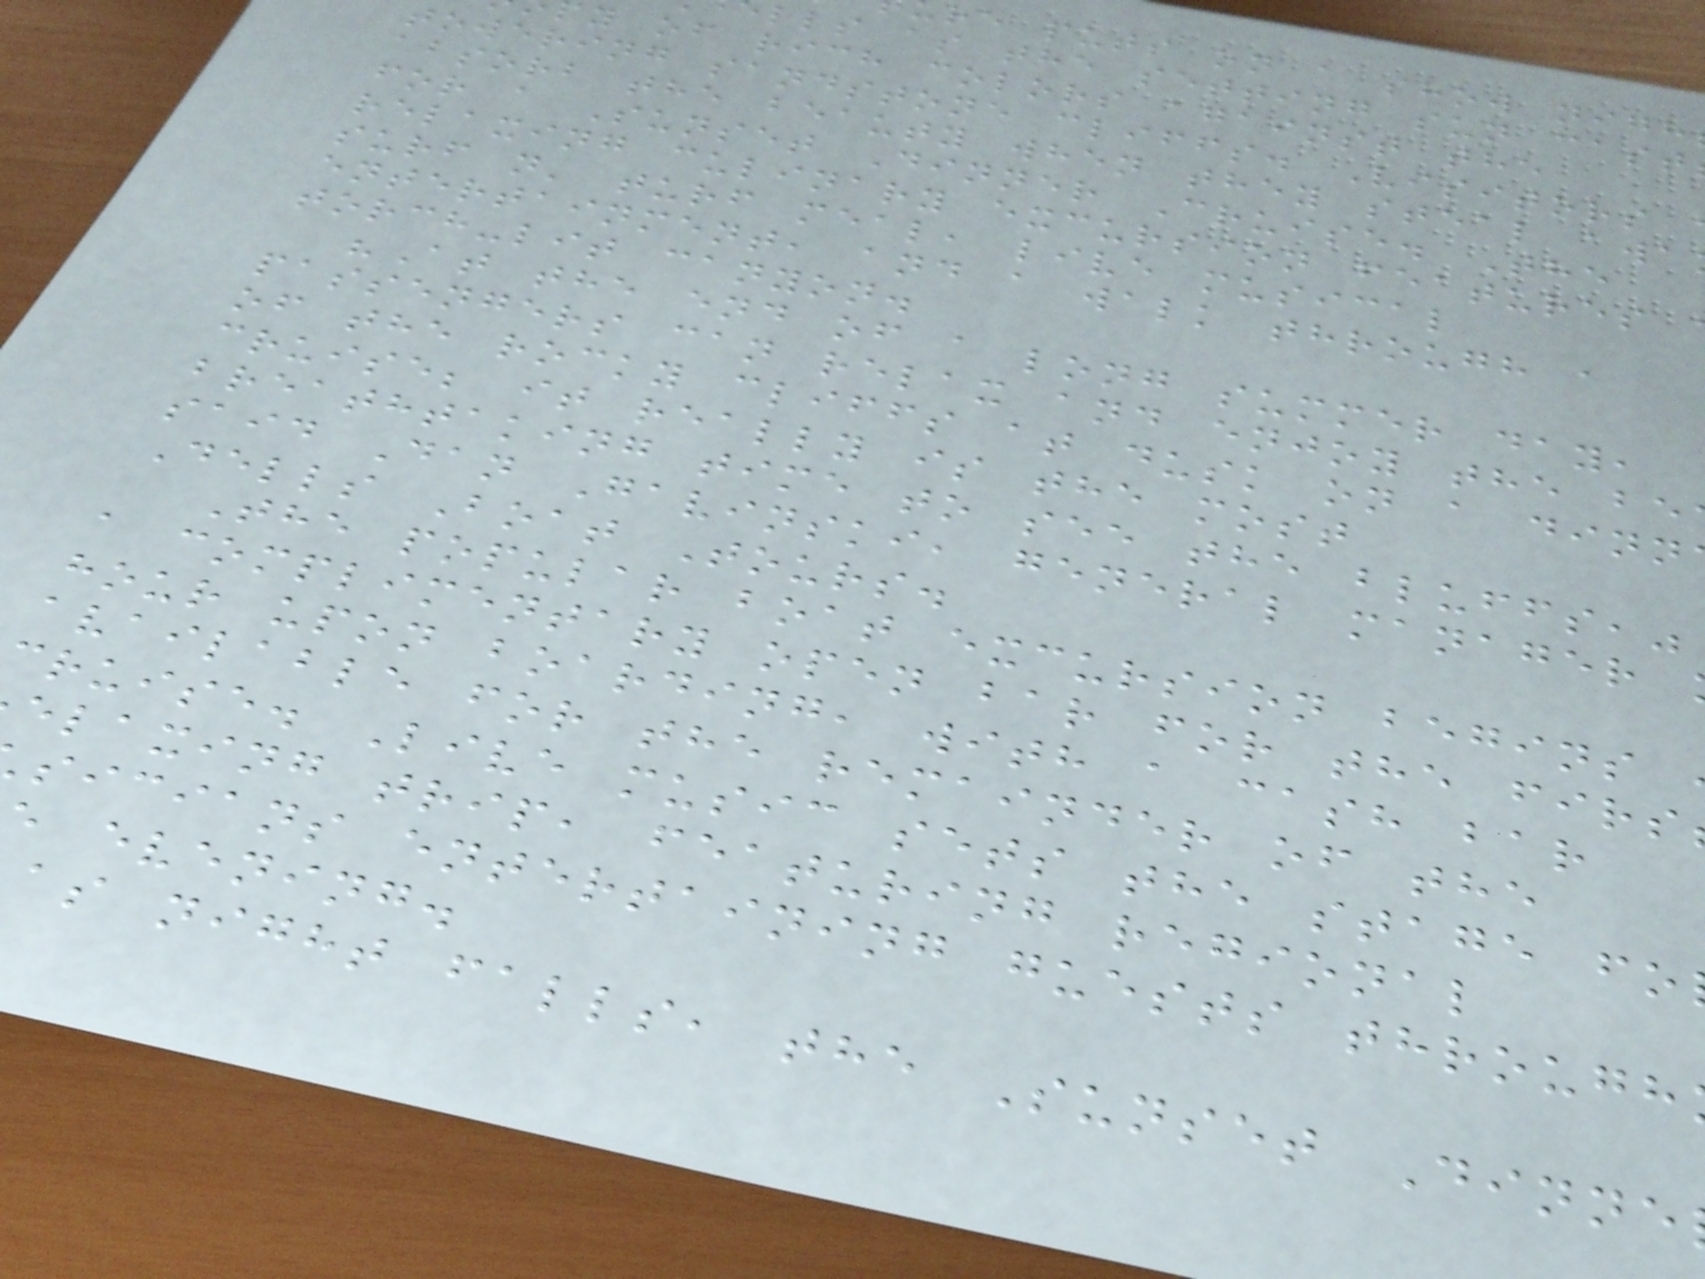re puts on a show nigh
lls as the setting sun cast
y of rich colors against the
towering sandstone cliffs. Visitors
absorb the beauty when they steal awa
for a Sunset Dinner Cruise. The
relaxing culinary excursion features
surf n' turf meal, live musical
entertainment, and a walk through a
torch-lit canyon.
"At the end of a long summer day,
passengers can relax and enjoy the be
of the rocky cliffs at dusk on a dinn
cruise; it really is the most
breathtaking time to see the bluffs,"
said Dan Gavinski, general manager
Dells Boat Tours.
The popular boat excursion begins
a complimentary open bar for the firs
hour upon boarding, with a cash bar
available for the remainder of the
cruise. Live music sets the stage fo
elaxing trip, featuring regional
sicians entertaining guests through
evening.
as night falls, the Sunset Dinne
